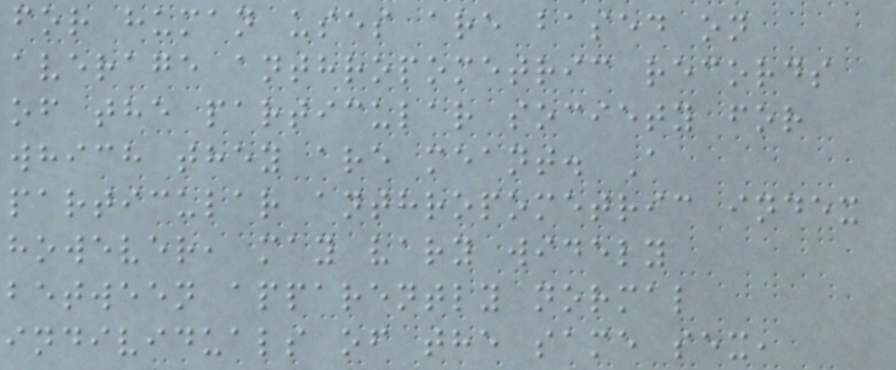for human uses are based on
average anthropometric records
of the particular society for
which they are meant. A
particular anthropometric index
however, may vary widely
between apparently normal
individuals of the same sex,
